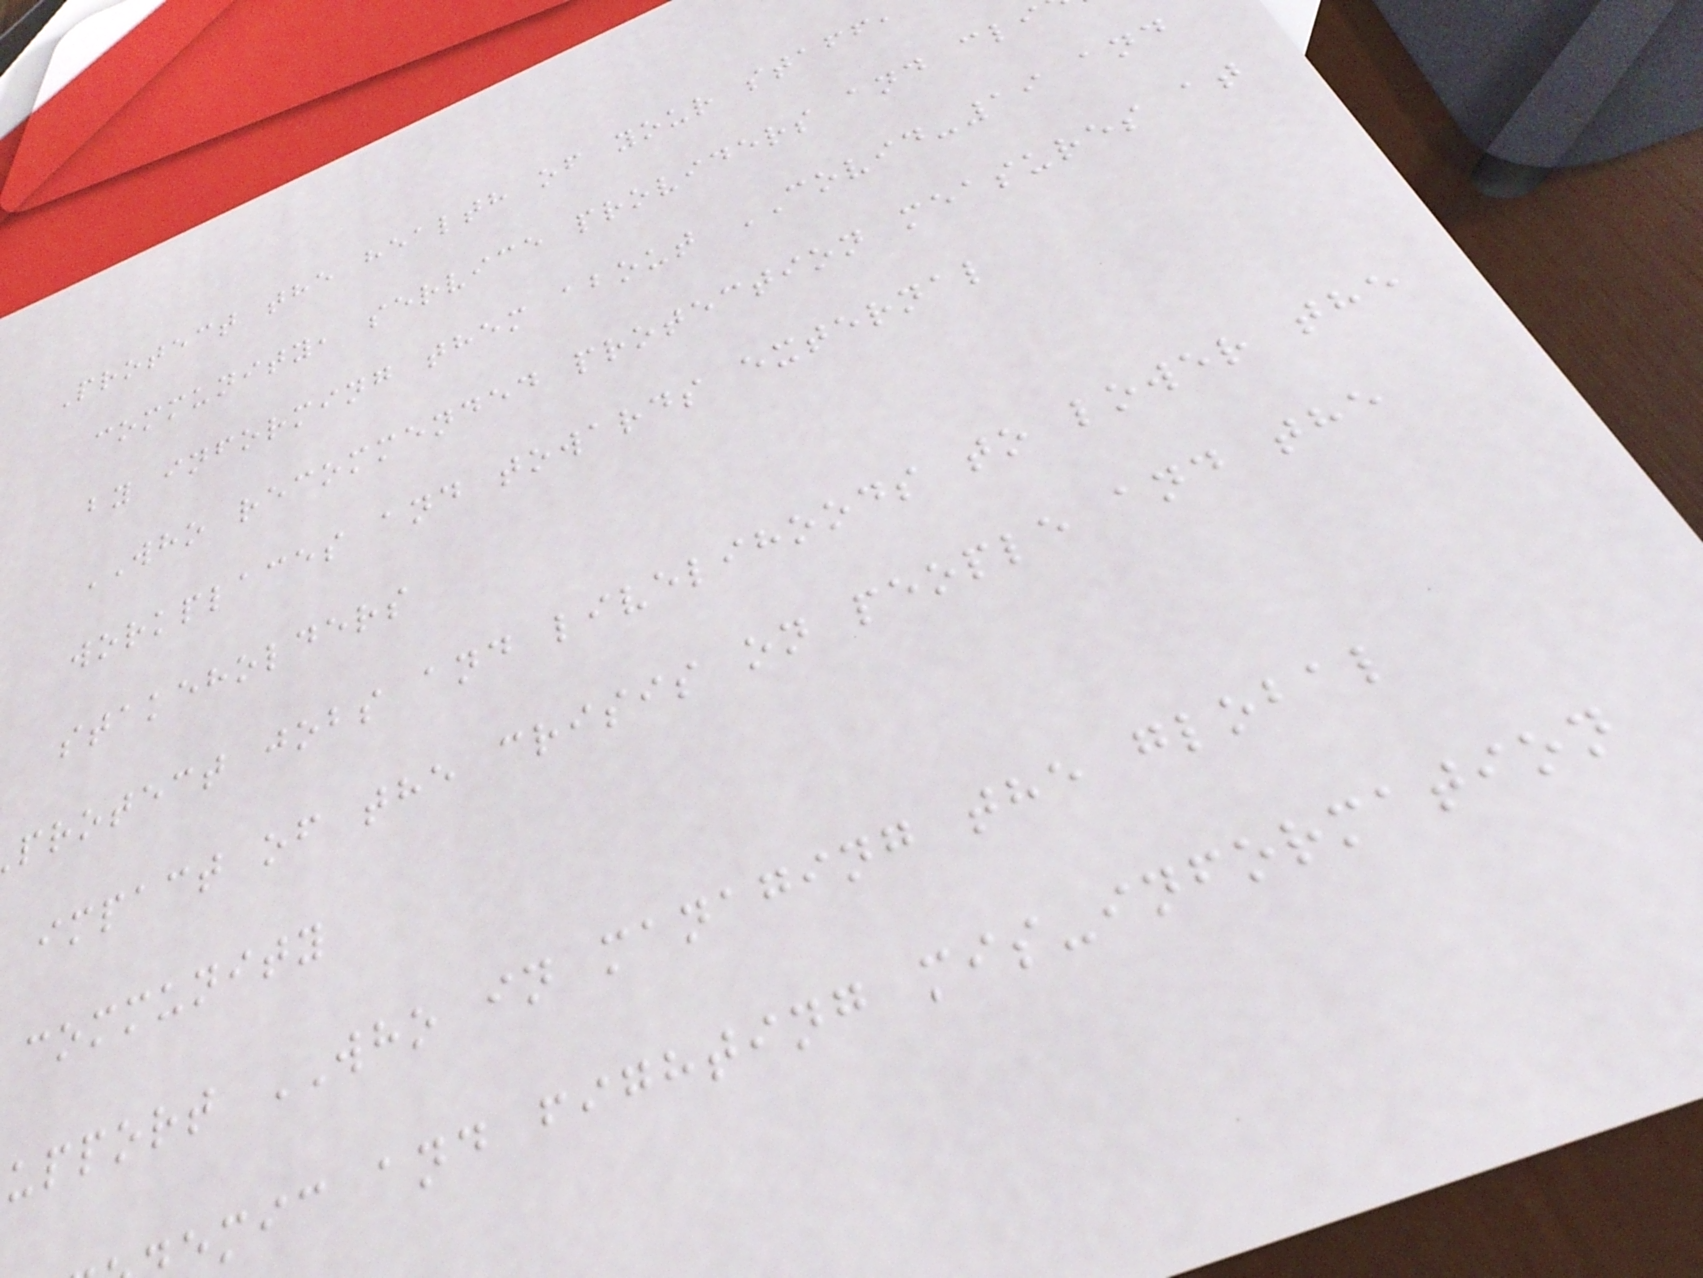Protect the health of your staff,
community, service providers and cli
by informing them about COVID-19 and
WHO recommended protection measures at
workplaces and towards external
stakeholders
protect jobs and livelihoods to lower the
impact of the crisis on people and the
community
upport WHO in managing the global
emic and fighting mis-information
